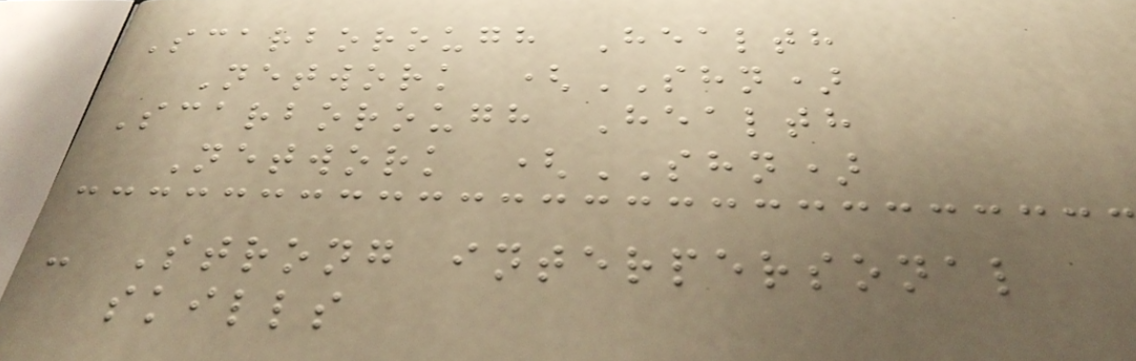Scarborough Health
Network (SHN)
Scarborough Health
Network (SHN)
- Strong interpersonal
skills
